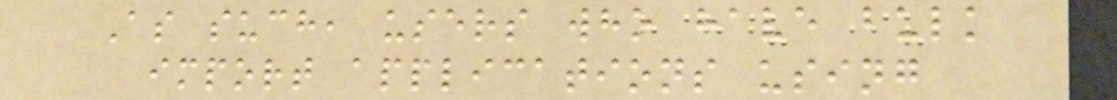As such, users who have bulk
import applications using
